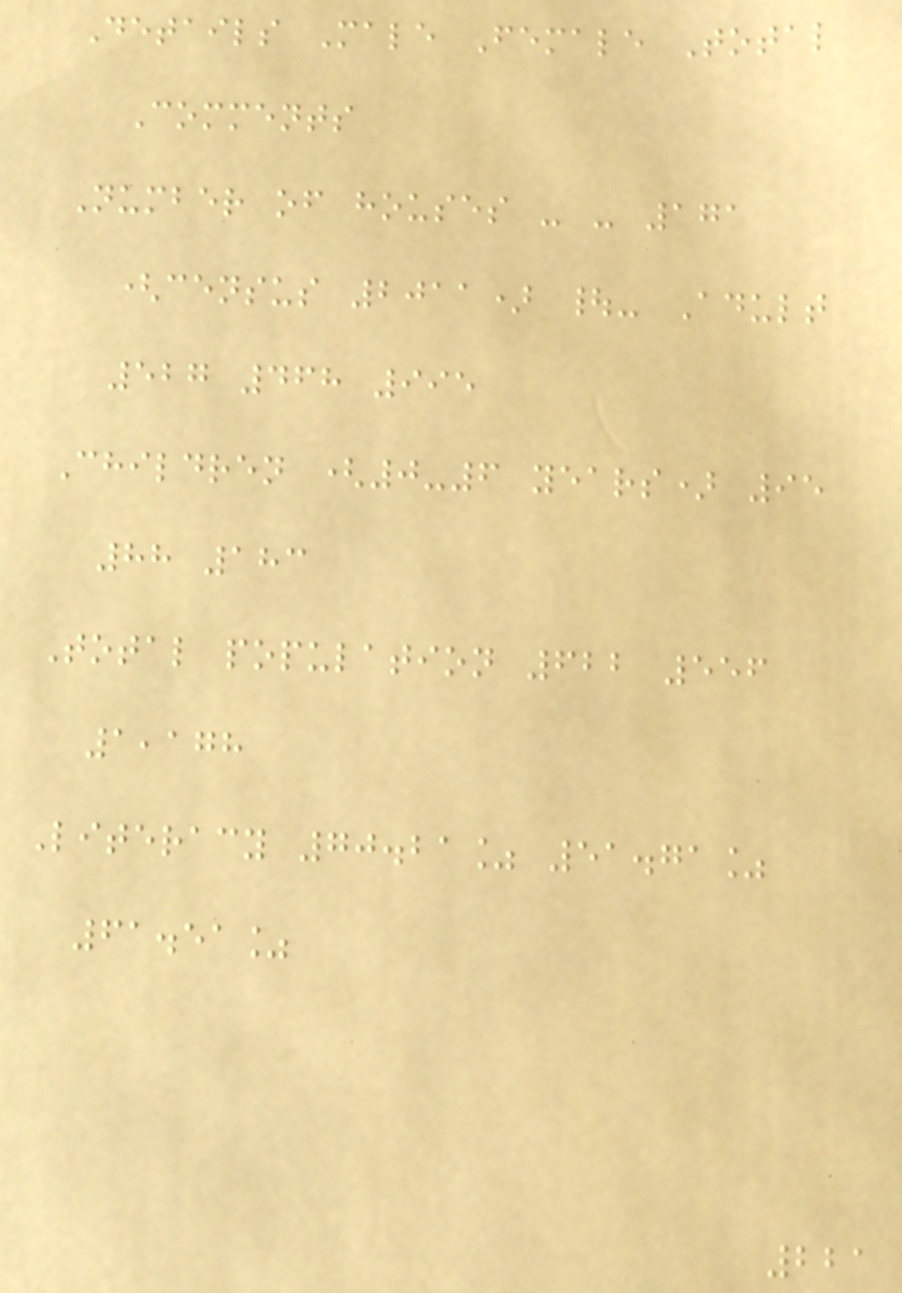Details Male Female Total
Comments
Number of houses - - 171
(census 2011) |- Adult
527 468 995
Children (0-6 years) 95
88 183
Total population 622 556
1,178
Literacy 70.21% 51.71%
61.51%
221
